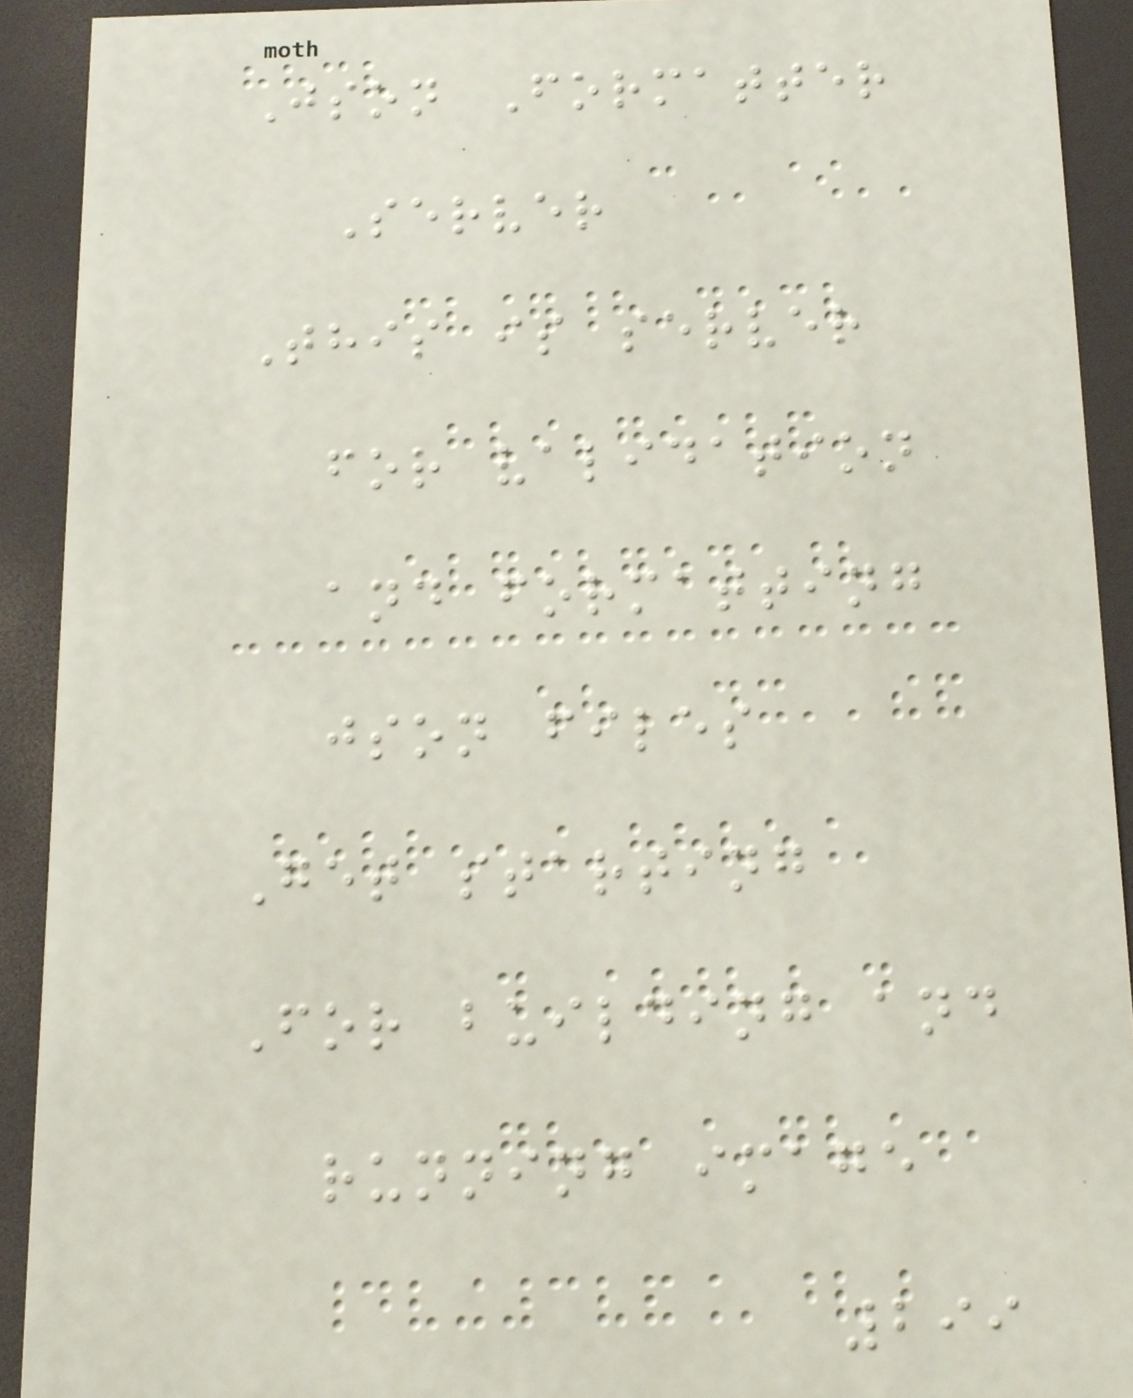Json Formatter
Server
This is server
for validation
and formatting
json files
Get starting
For building and
running image
299
